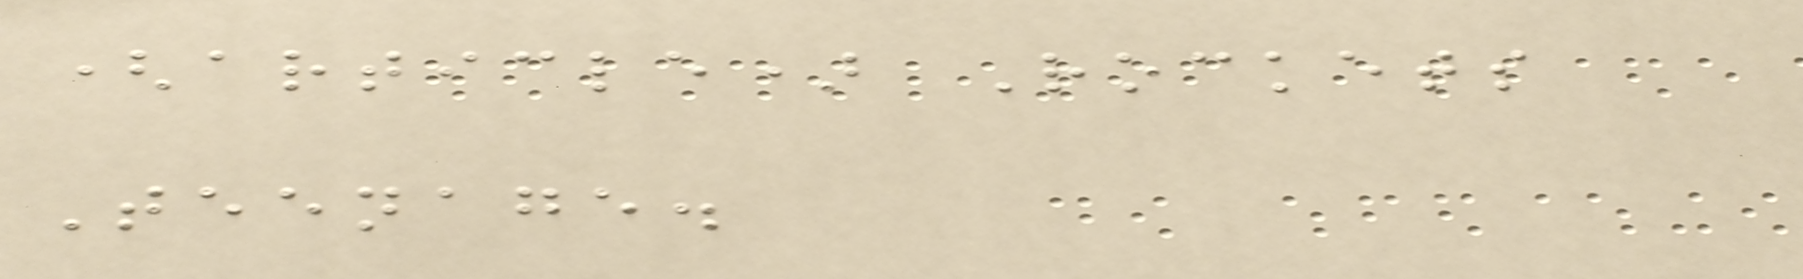(article) Rockets
Teenage.
